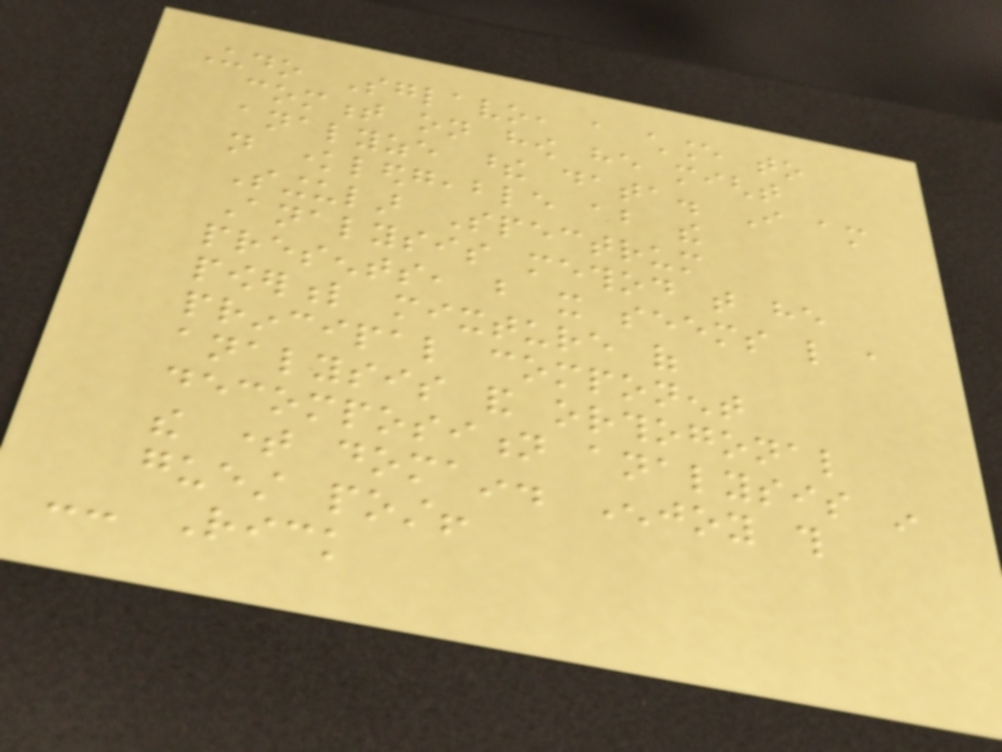Udo Sglavo, a chance to
comment on how he might
analyze these data. I am
not knowledgeable about the
Singular Spectrum
Analysis method that he
presents, but it seems like a
powerful mixture of
principal component
analysis and orthogonal
decomposition analysis in
the time domain. Enjoy this
guest post!
-- Rick
